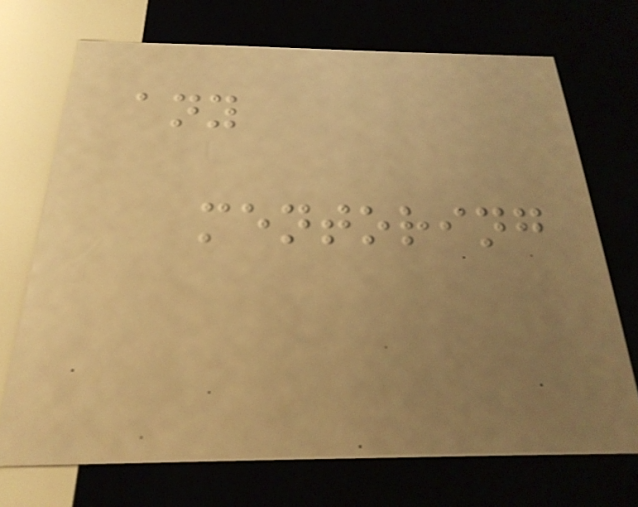any
mentoring
